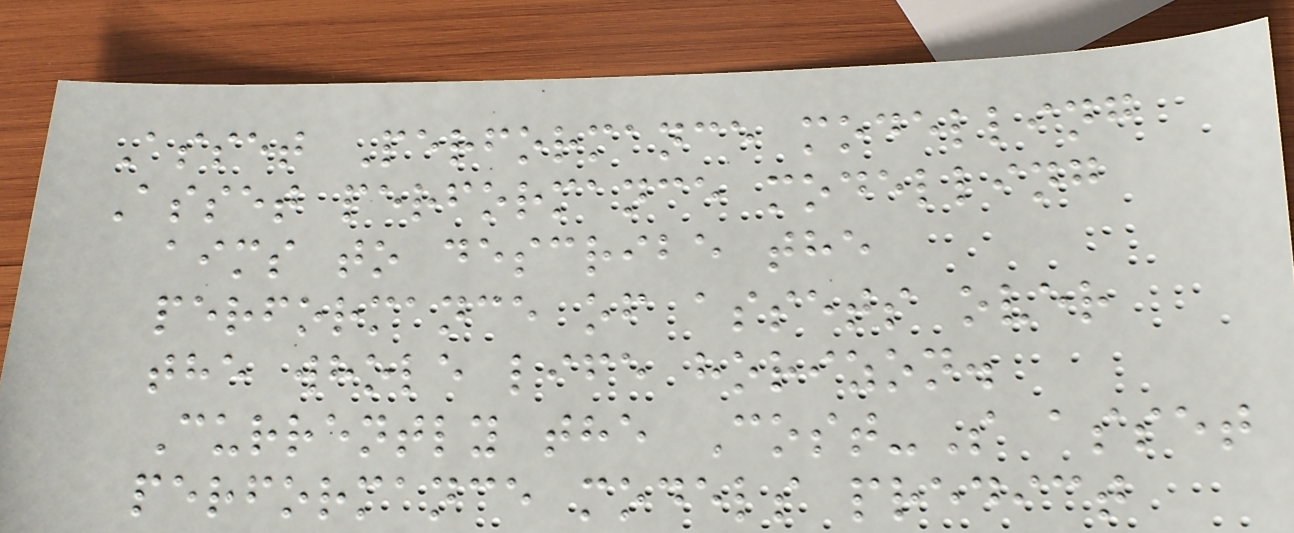Asset Performance modelling
Asset performance modelling
aims to describe the
performance of assets over
the whole life horizon.
Currently the Cost-S asset
performance models predict
